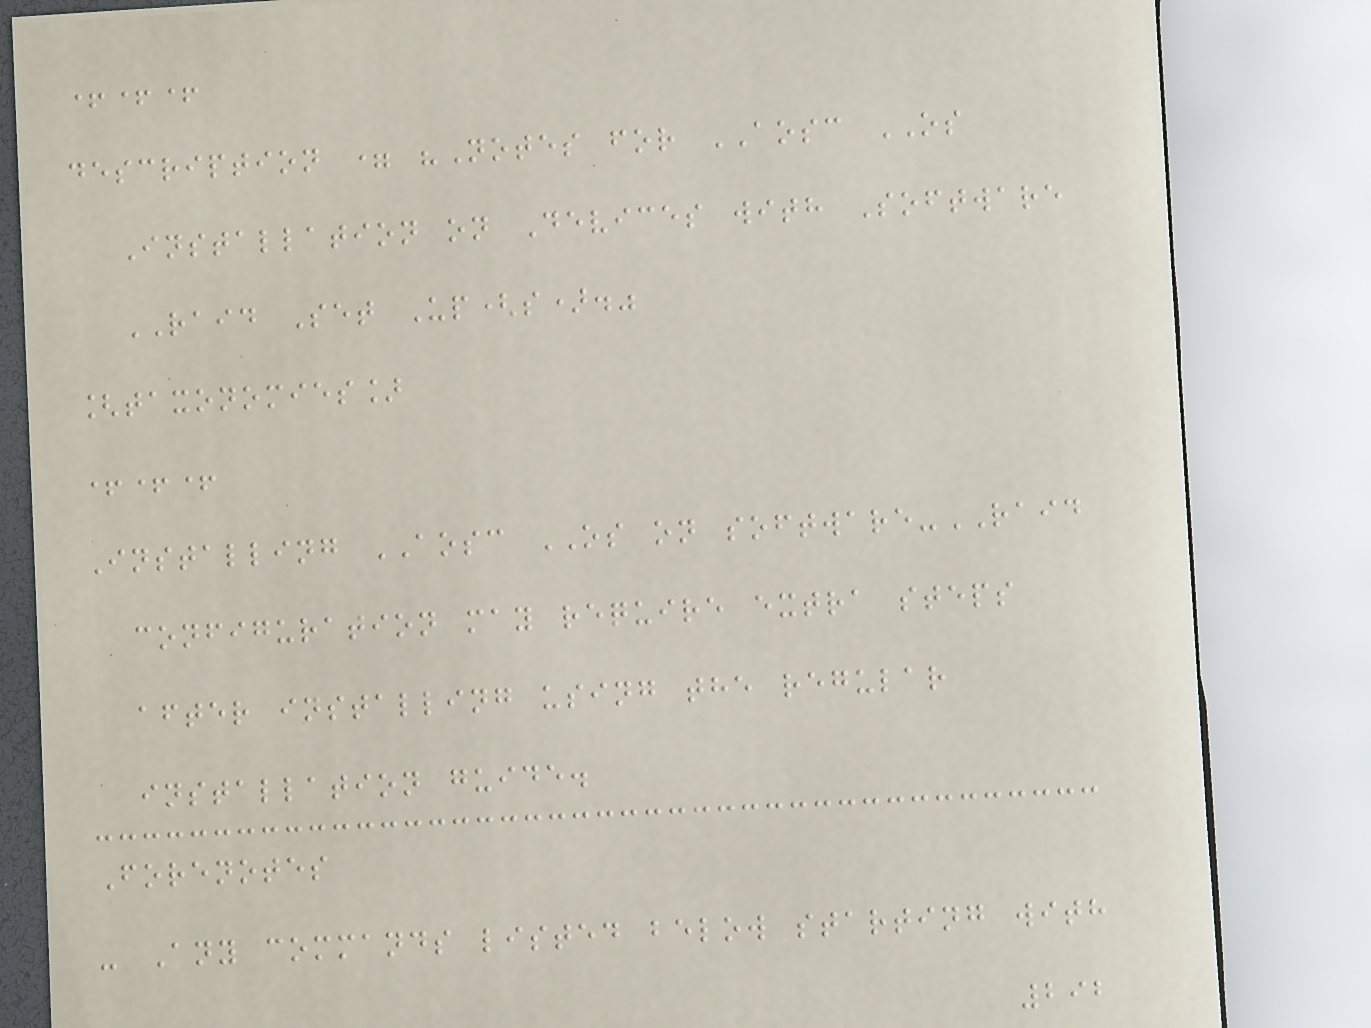+++
description = "Notes for AOSC OS
Installation on Devices with Software
RAID Set Up(s)."
[taxonomies]
+++
Installing AOSC OS on software-RAID
configuration may require extra steps
after installing using the regular
installation guide.
Forenotes
- Any commands listed below starting with
292
